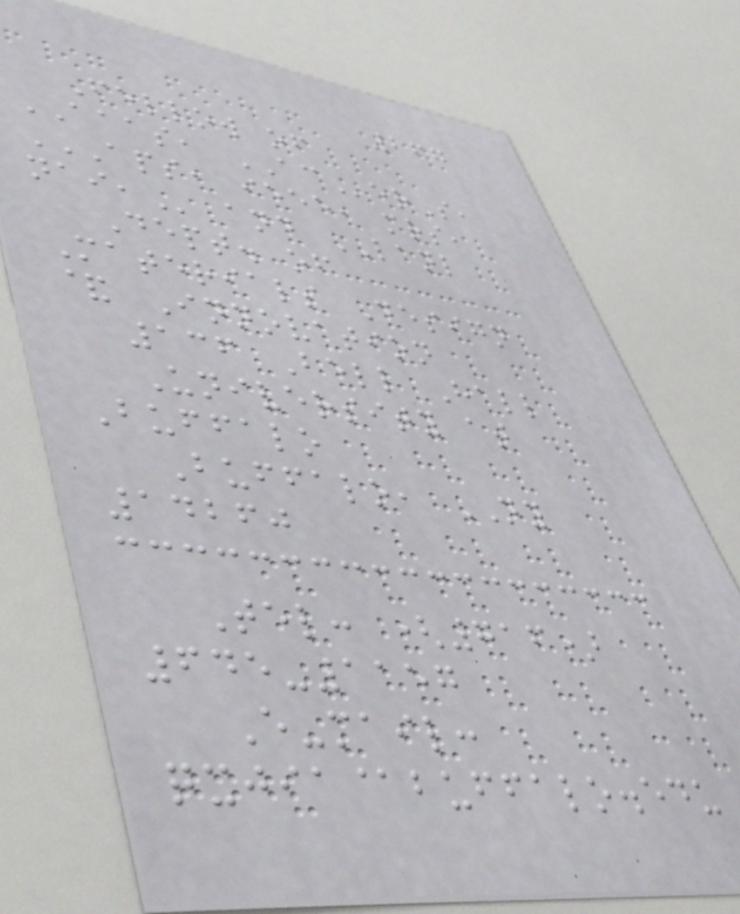267
Fellow of
AAAS, ACerS,
APS, IEEE, MRS,
NAI, and LANL
Dept. of
Materials Design
& Innovation
136 Bell Hall
University at
Buffalo
Buffalo, NY
14260
Tel: (716)
645-1157
E-mail:
qxjia@buffalo.edu
